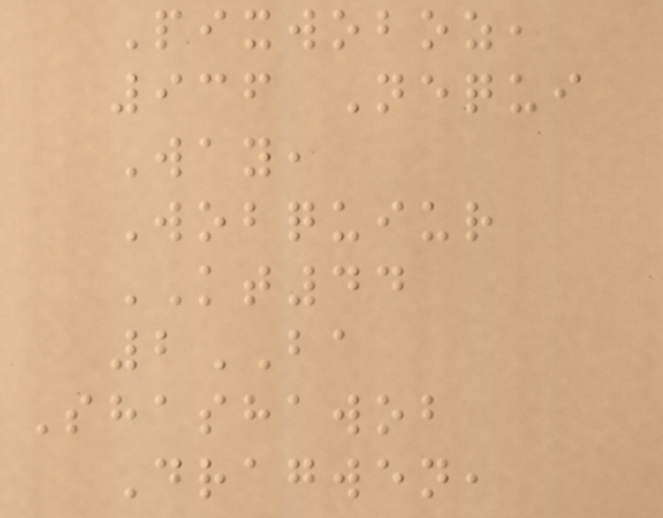Pixwoboz,
936 Nequi
Way,
Wobquiur
KT44
2BA
Shashawob
Dragwen,
